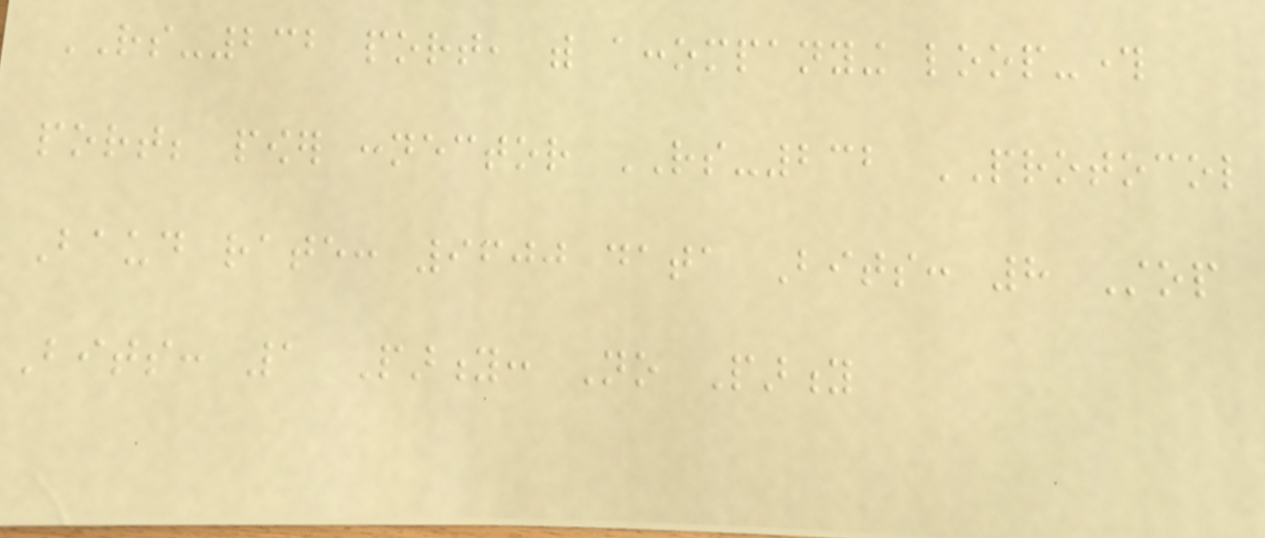RS-232 port, with accompanying loop-through
port; power connector RS-232 PROTOCOL
Baud rate: 9600 data Bits: 8 Stop
Bits: 1 Parity: No Parity
